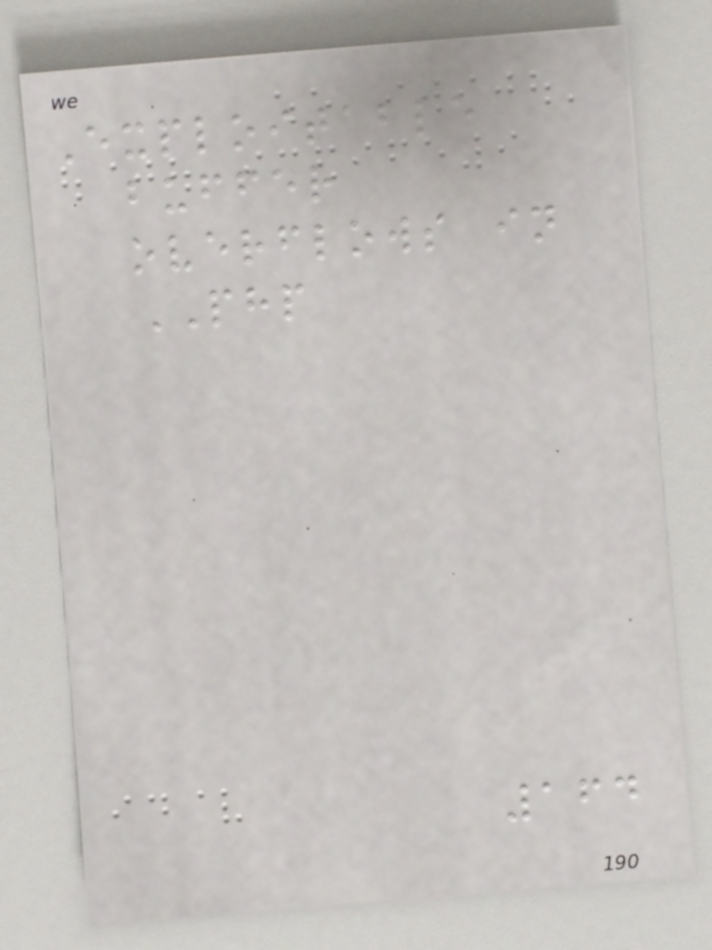Exploitable
buffer
overflows in
PHP
164
